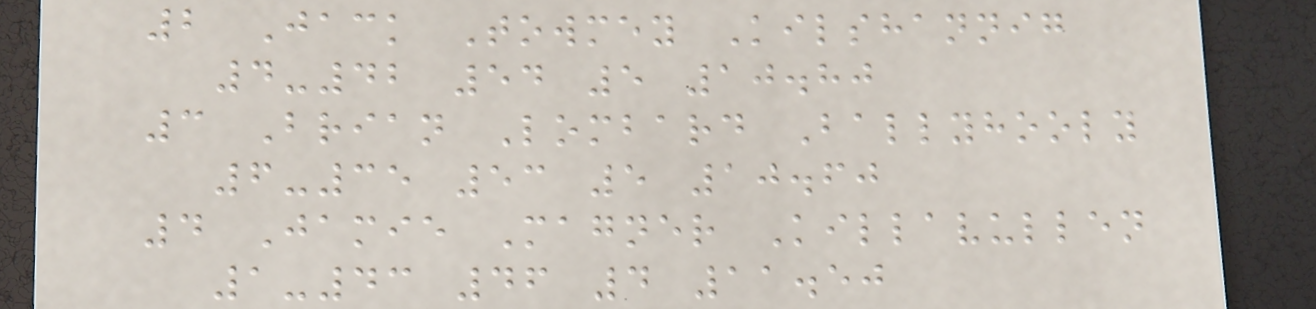2 Jack Towmey Kilshannig
4-42 54 5 10.80
3 Brian Lombard Ballyhooly
6-35 53 5 10.60
4 Jamie Magner Killavullen
1-43 46 4 11.50
